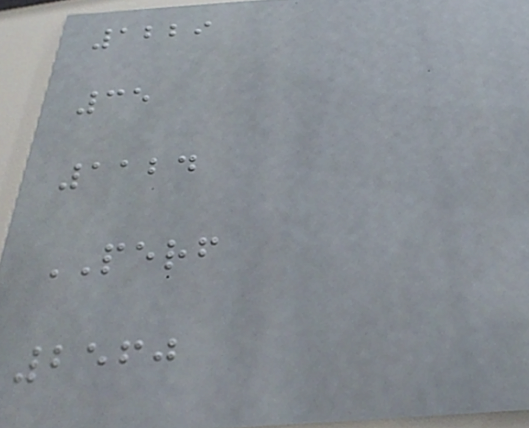1229
35
1124
PERF
2560
